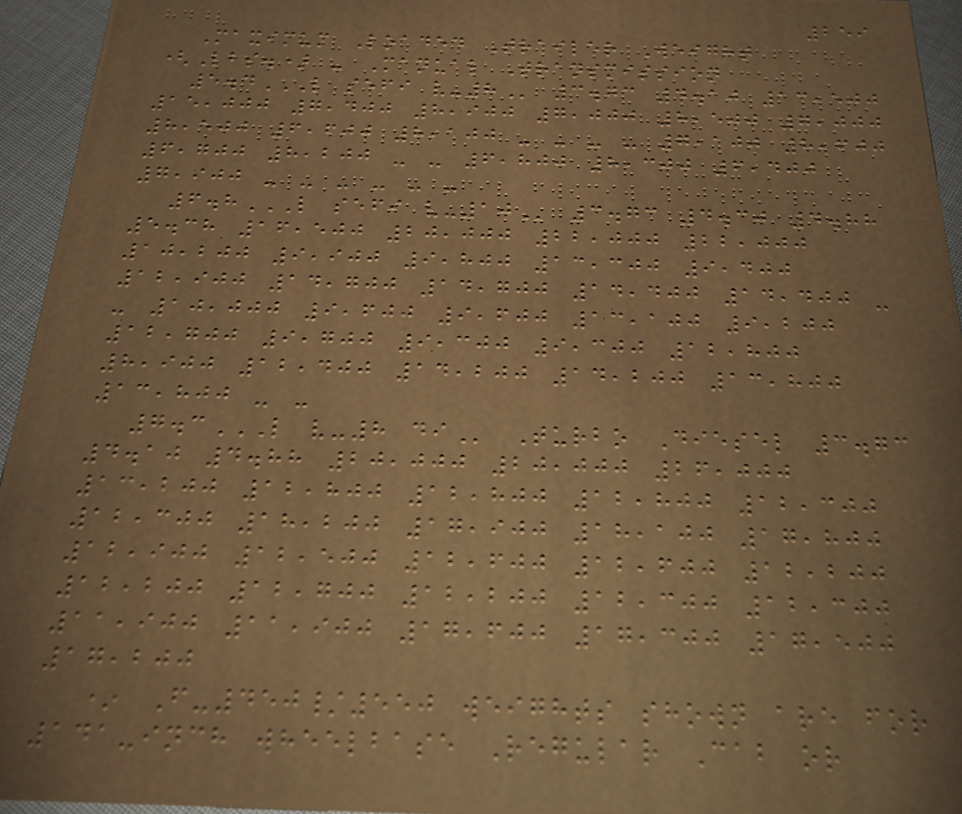259
Maximum Loaded Trailer Weight
(Lbs.) - Manual Transmission
5.4L SEFI V-8 3.73 4.10 13,500
15,000 7,400 8,900 7,000 8,500 7,000
8,500 6,600 8,100 - - - - 7,100 8,600
6,700 8,200 - - 6,800 8,300 6,400
7,900 - - - - - -
6.8L SEFI V-10 3.73 4.30 4.88
5.38 16,500 20,000 22,000 22,000
10,200 9,900 9,800 13,300 9,400
12,900 14,700 14,700 14,400 14,400 -
- 10,000 9,600 9,600 13,100 9,200
12,700 9,700 9,300 9,300 12,800
8,900 12,400 14,200 14,200 13,800
13,800 - -
7.3L V-8 DI Turbo Diesel 3.73
4.10 4.88 20,000 20,000 26,000
13,200 12,800 12,800 12,800 12,300
12,300 18,200 17,900 18,100 17,800
12,900 12,500 12,600 12,600 12,200
12,200 12,700 12,200 12,300 12,300
11,900 11,900 17,600 17,300 17,500
17,200
* F-450/550 weights shown are for
141-inch wheelbase Regular Cab or
